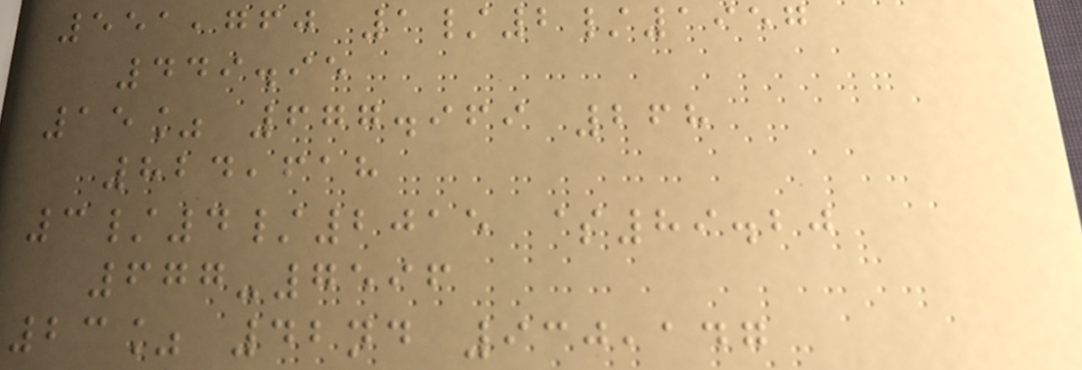551,760 1/2/1957
449.95
15% 677.969 268
824,618
3/4/2015 $89.20
677-7596
23% 42nd 930,147
